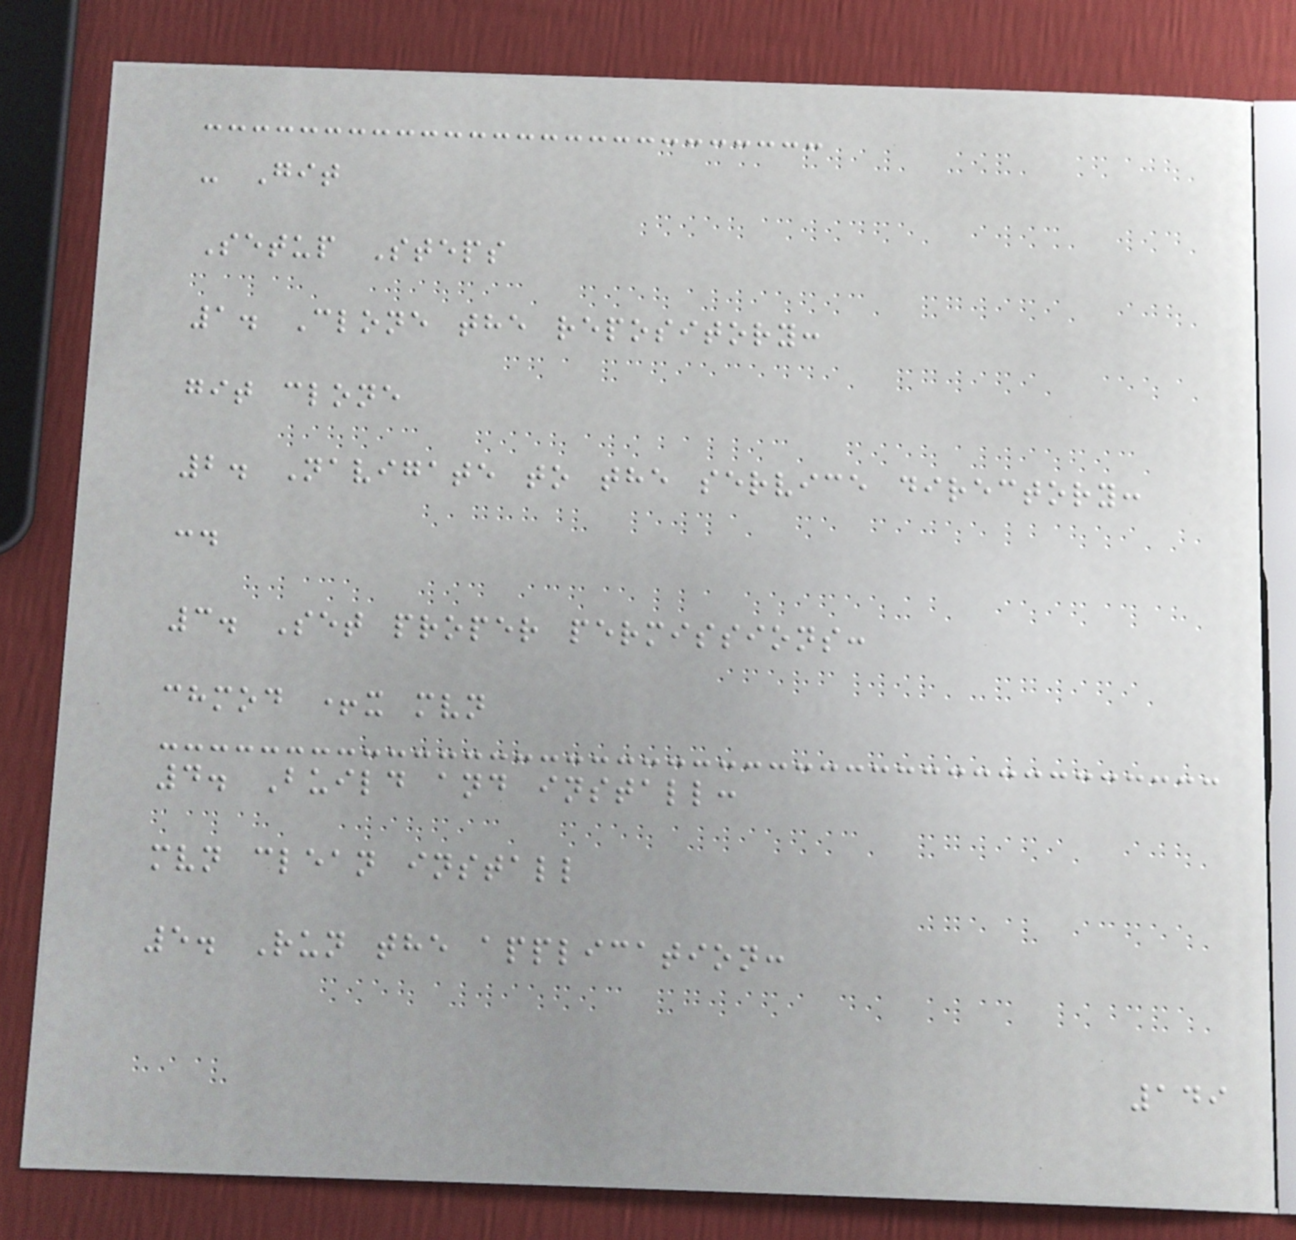- Git
Setup Steps
1. Clone the repository:
git clone
2. Navigate to the service directory:
cd
3. Set proper permissions:
chmod +x mvn
4. Build and install:
mvn clean install
5. Run the application:
149
